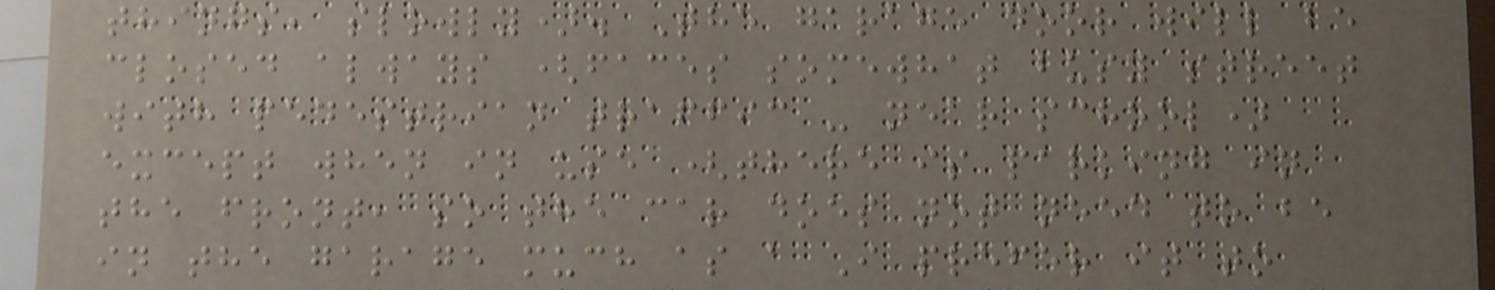things, slowly). The garage door will be
closed always (faces somewhat busy street
with pedestrian traffic - near school)
except when in use (there is parking in
the front, so the car does not need to be
in the garage much as a I prefer it to
